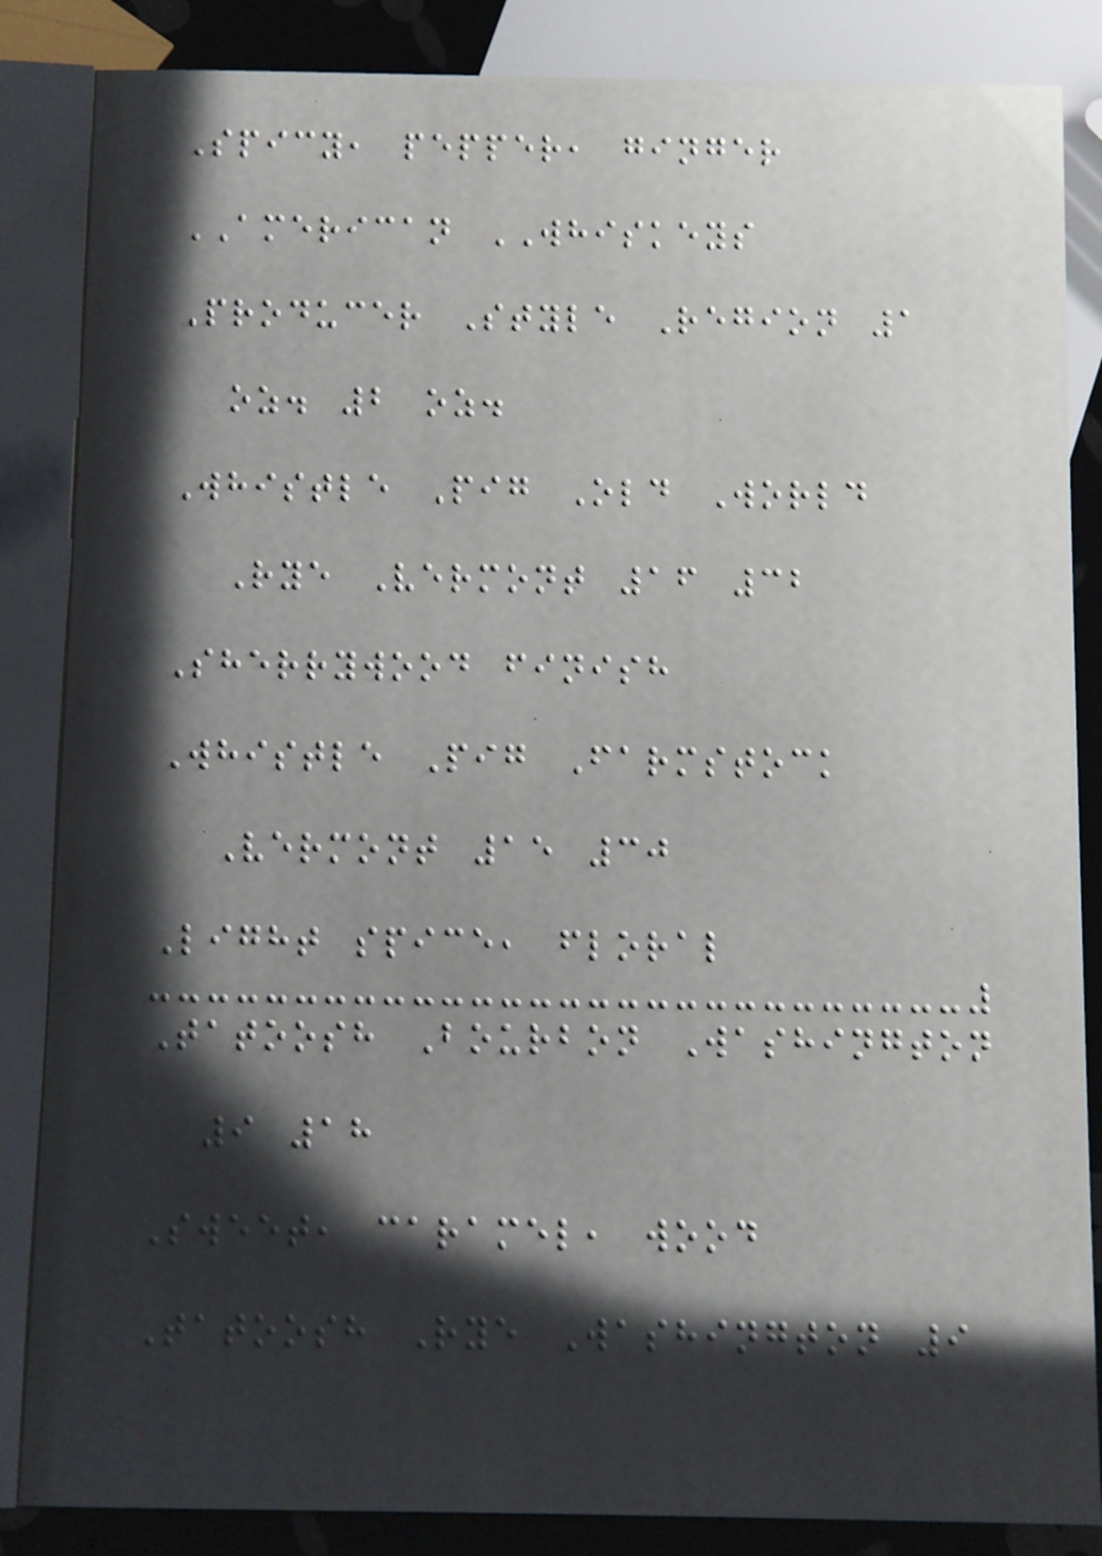Spicy, pepper, ginger
AMERICAN WHISKEYS
Producer Style Region 1
oz. 2 oz.
Whistle Pig Old World
Rye Vermont 16 32
Sherrywood finish
Whistle Pig Farmstock
Vermont 15 30
Light spice, floral
Tatoosh Bourbon Washington
9 18
Sweet, caramel, wood
Tatoosh Rye Washington 9
